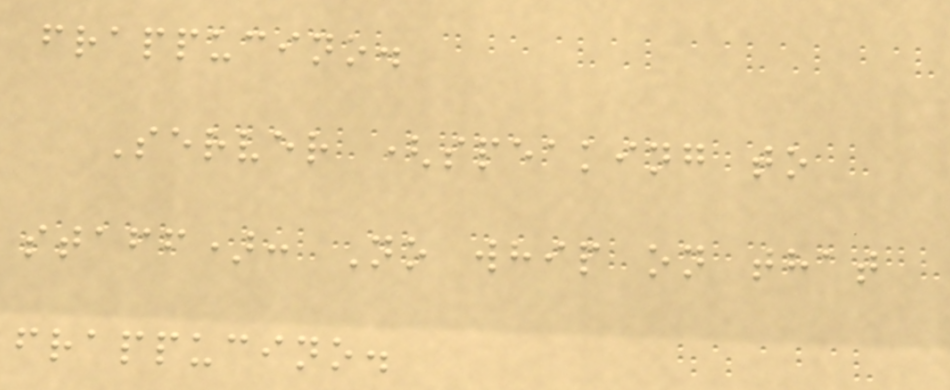frappucino.
Server (speaking to
staff): No whip on that
frappucino.
